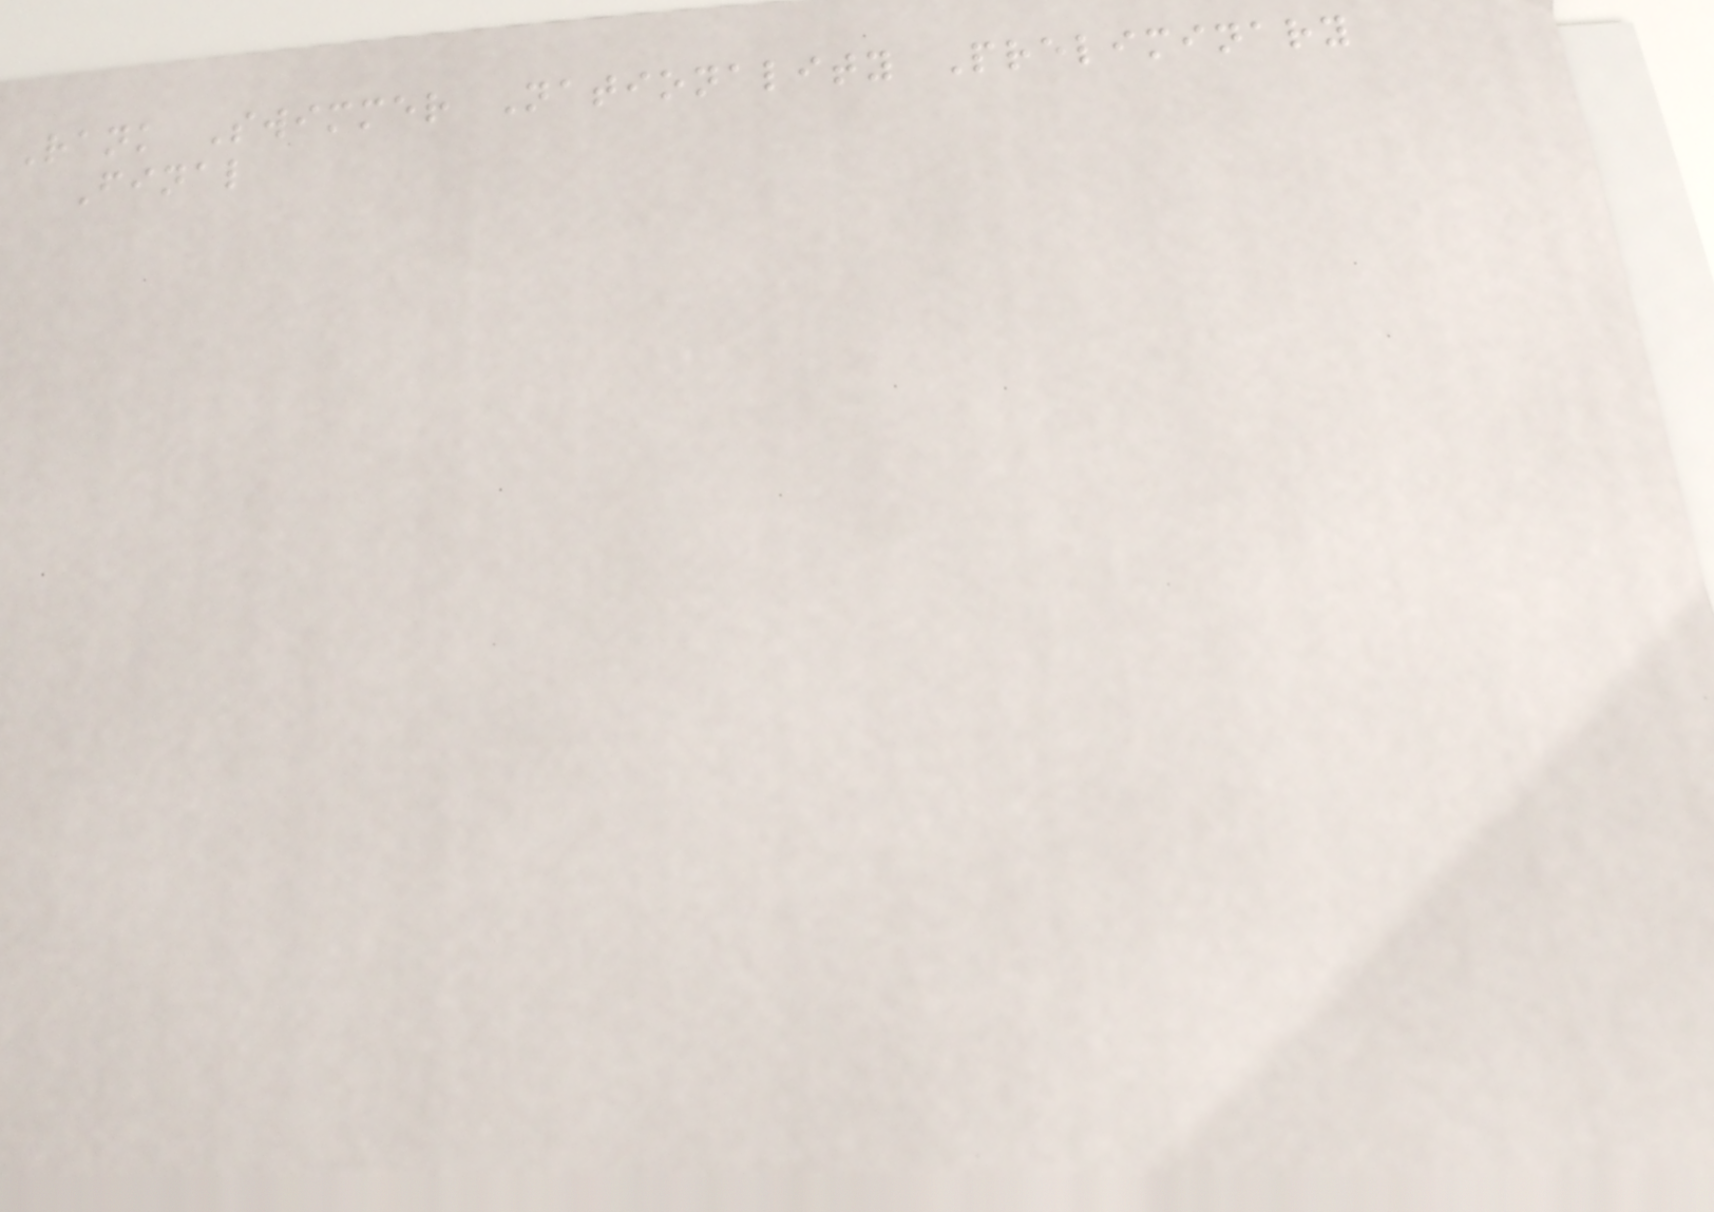Rank Swimmer Nationality Preliminary
Final
